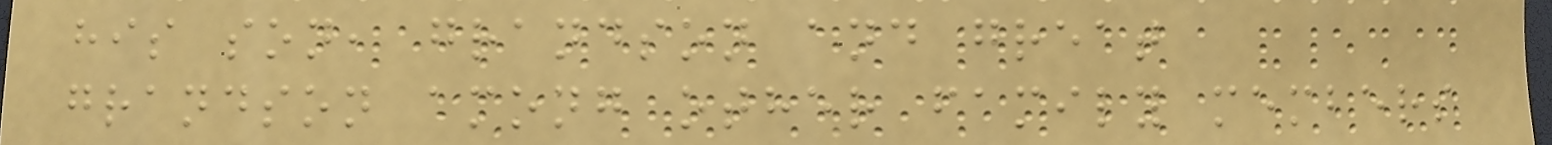his son, grandson and great
grandson among other family members
